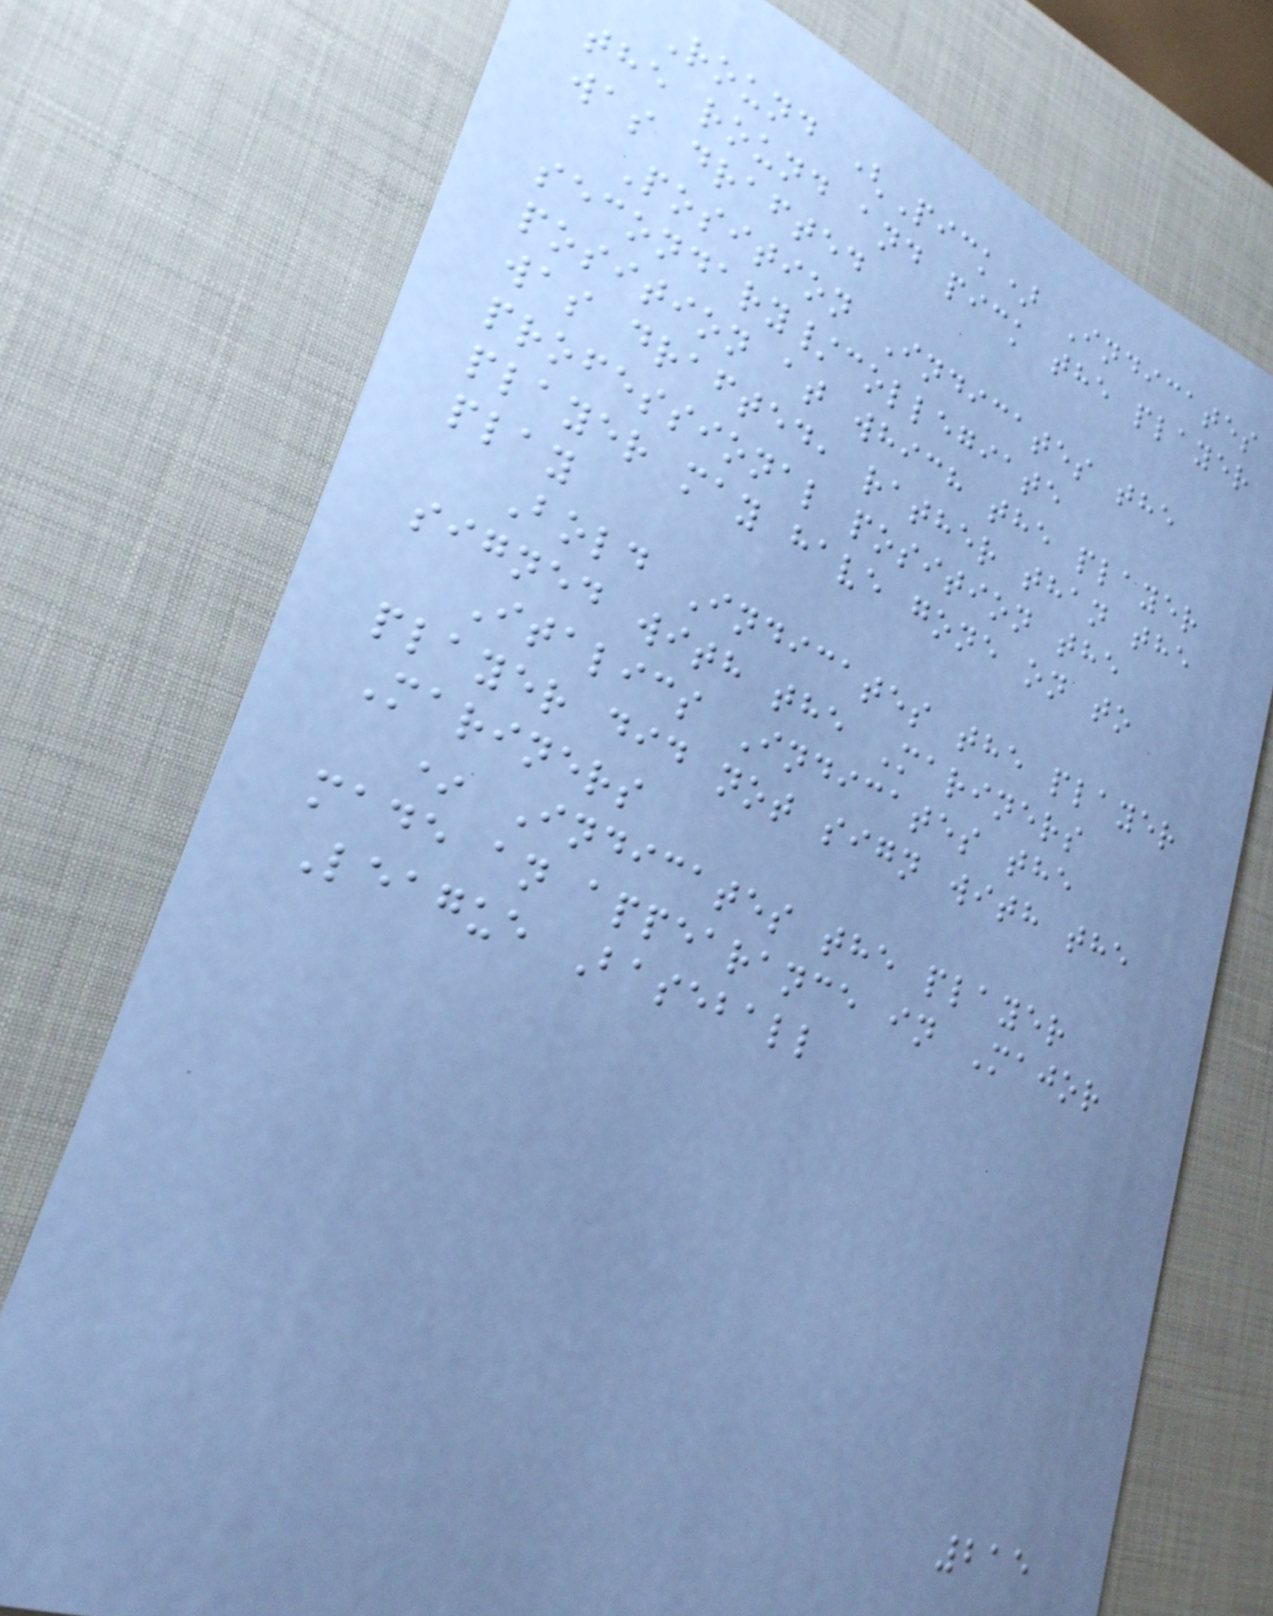Round (Pick) Indicates
the round and pick the player
was drafted
Position Indicates the
secondary/collegiate
position at which the player
was drafted, rather than the
professional position the
player may have gone on to
play
Bold Indicates the player
signed with the Mariners
Italics Indicates the
player did not sign with the
Mariners
* Indicates the player
made an appearance in Major
League Baseball
215
